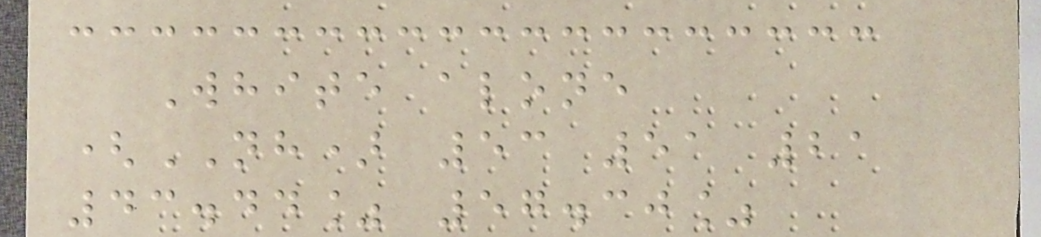White alone
(NH) 53 51 21
43.44% 57.30%
